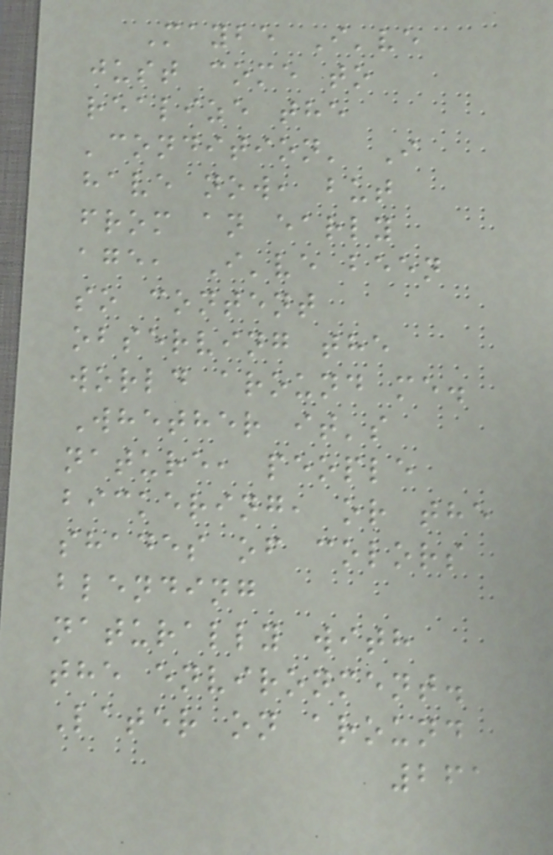Maybe I've
just come to
realize the
'condition' I
have now, but
from an early
age, I've been
so content
observing the
world around me.
Whether it's
nature, people
bickering, or the
shades of colors
blending
naturally with
the environment.
Later on around
261
